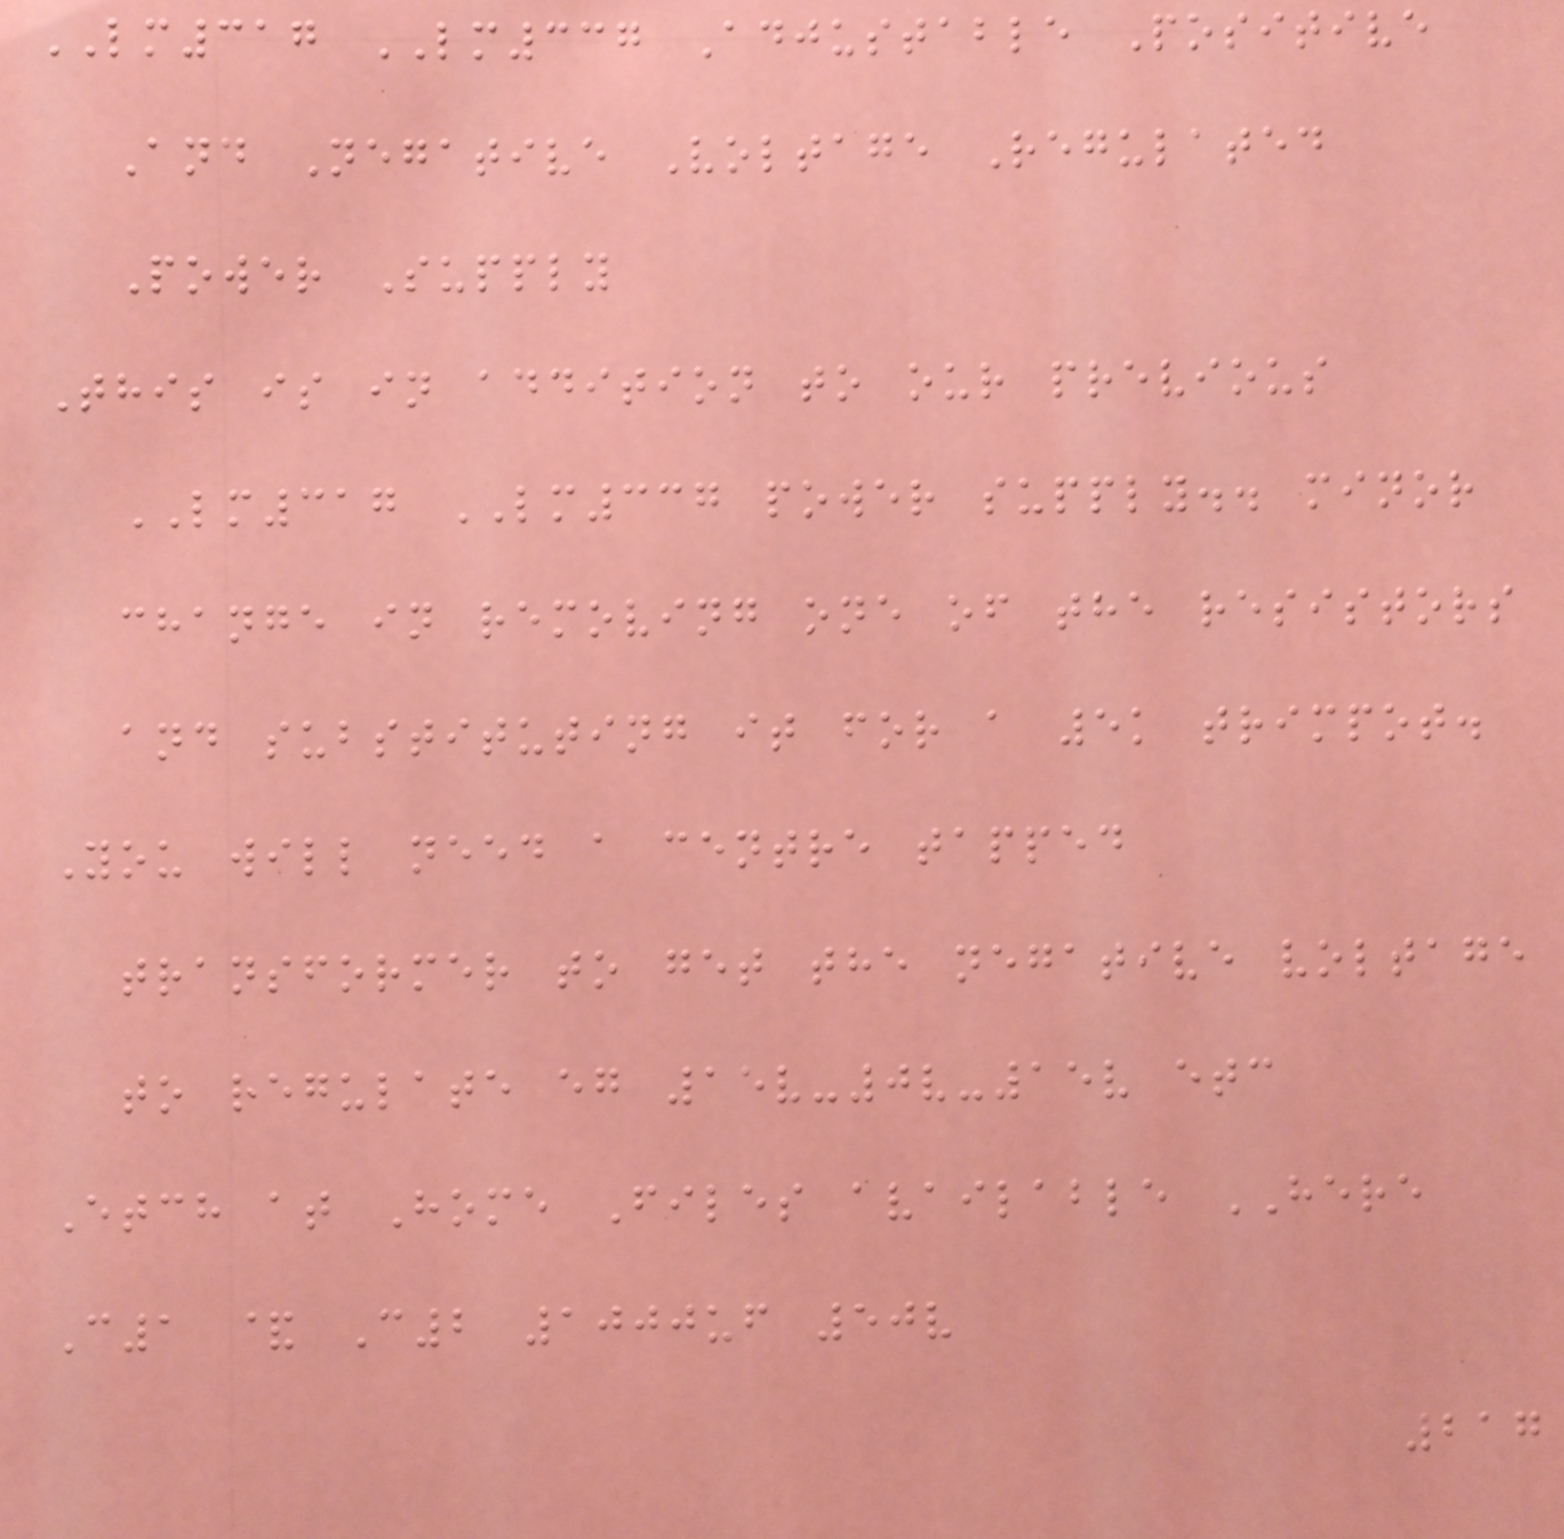LM317 LM337 Adjustable Positive
And Negative Voltage Regulated
Power Supply
This is in addition to our previous
LM317 LM337 power supply.. minor
change in removing one of the resistors
and substituting it for a 5k trimpot.
You will need a centre tapped
transformer to get the negative voltage
to regulate eg 15v-0v-15v etc
Etch at Home Files available HERE
C1 & C2 1000uf 50v
217
